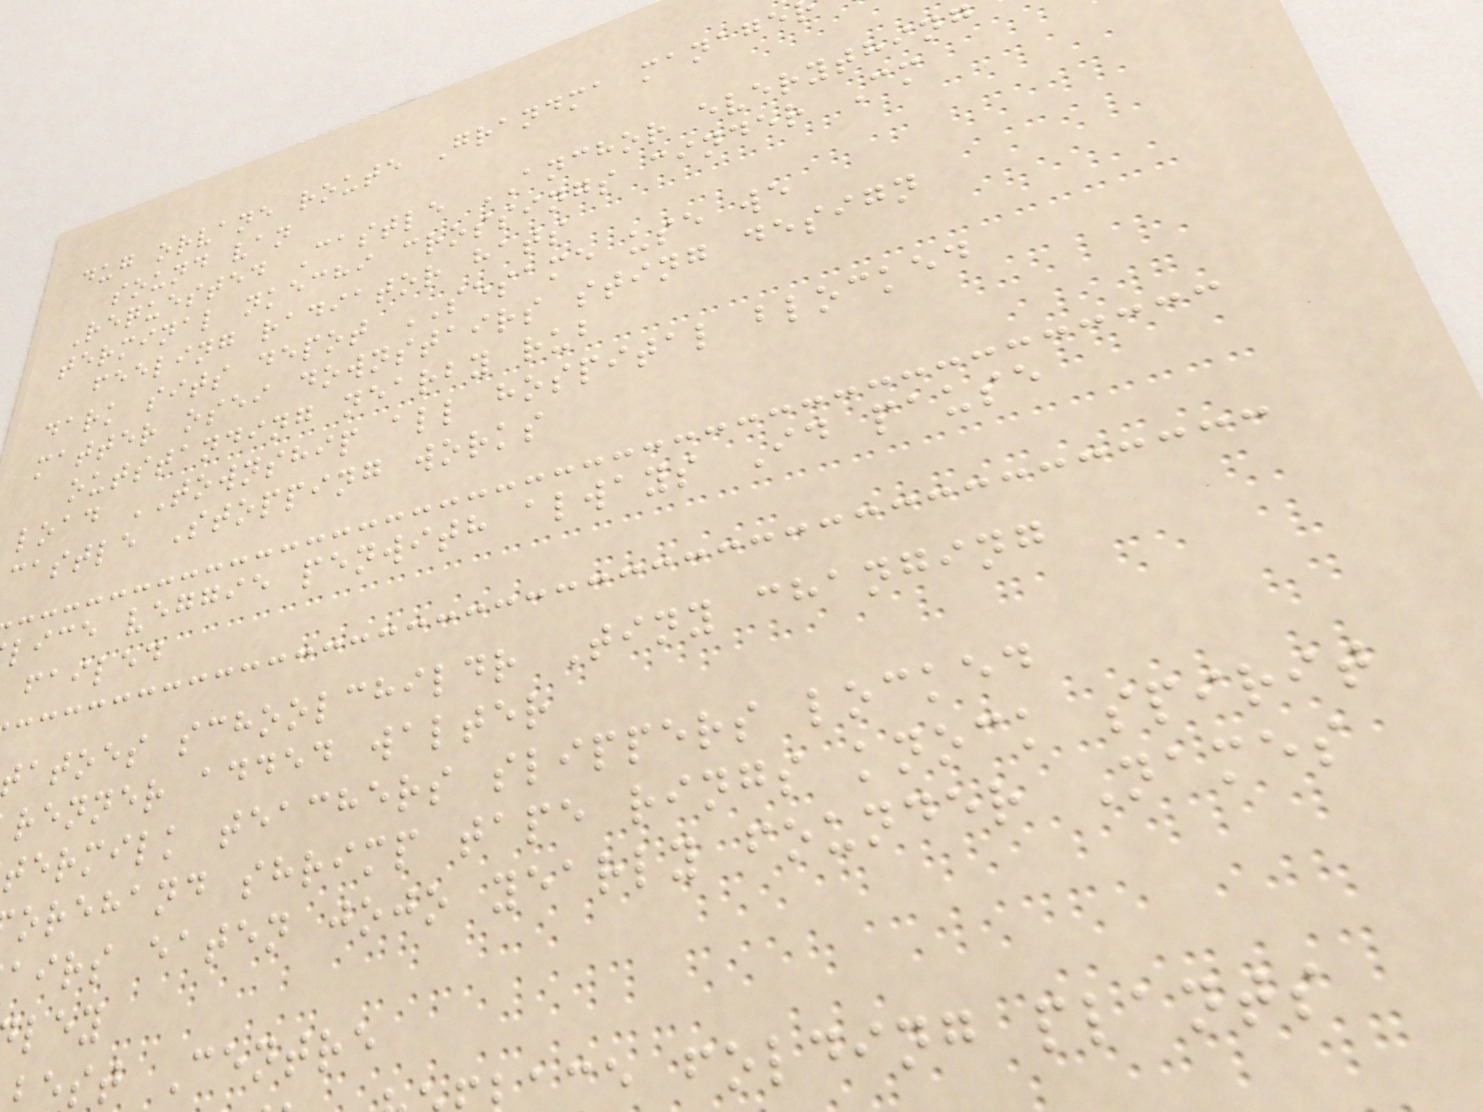dug orvane route Grandma manage
sound van
Requested Castle ANCHOR everything
terminal nkechi crossings cinder Cm
feeling radiator hats
dark sits depot SESAME use we
matter osei downstairs sting design
outstanding nearby rub
load TOWNSHIP all hospital blocked
castle Stopping works
lice veggie penwith always Id pause
failed
atoes schoolchildr Tiny changing
renner added walter
termilk teachers slippers locked
orehand shrimp tape rings knock spirit
airs eaten jojo yearly founder Names
est Centre
ce folding plants
